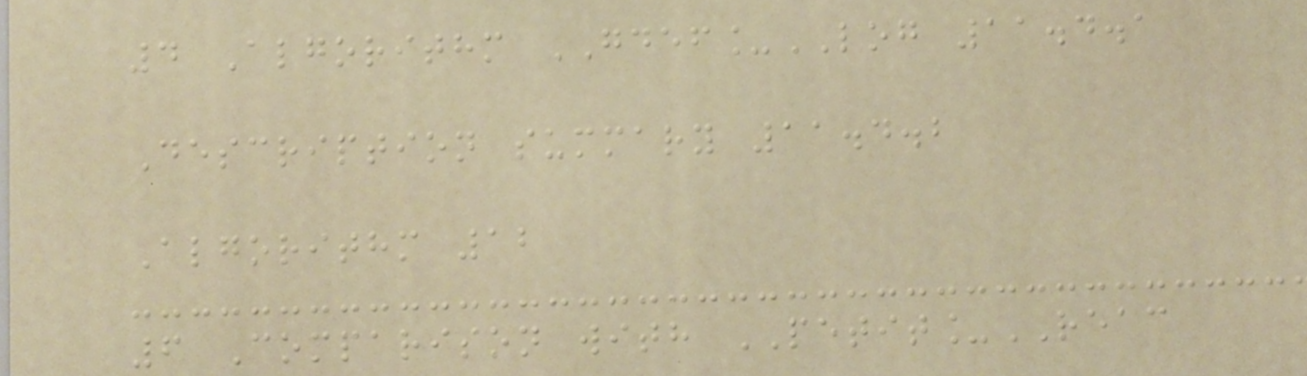4 Algorithm GDEF_LOG 11.4.1
Description summary 11.4.2
Algorithm 12
6 Comparison with PETIT_REAC
